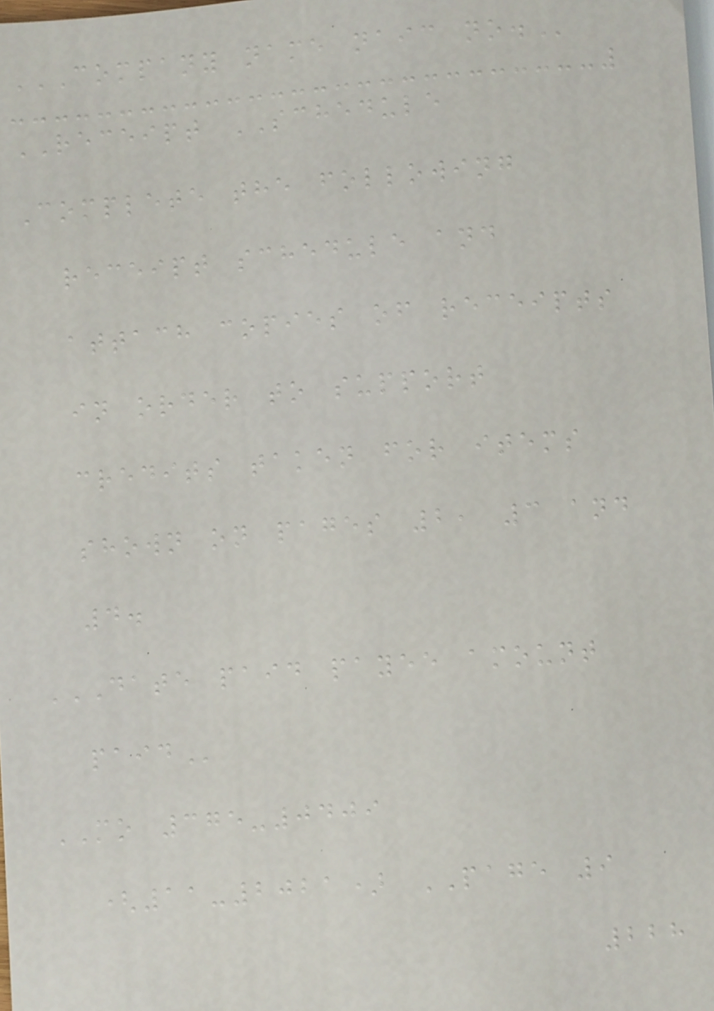COMPANY NAME NAIC NO.
RECEIPT SCHEDULE
Complete the following
receipt schedule and
attach copies of receipts
in order to support
credits taken for items
shown on pages 2, 3 and
4.
DATE PAID PAYEE AMOUNT
PAID
MO 375-0409
(11-2021) PAGE 9
228
